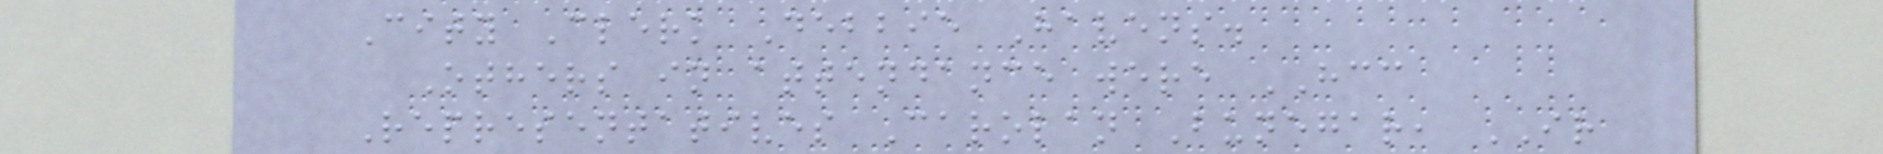City Clerk Debbie Havens.
Others in attendance were HCC
Representatives Carolan Bunegar, IR
